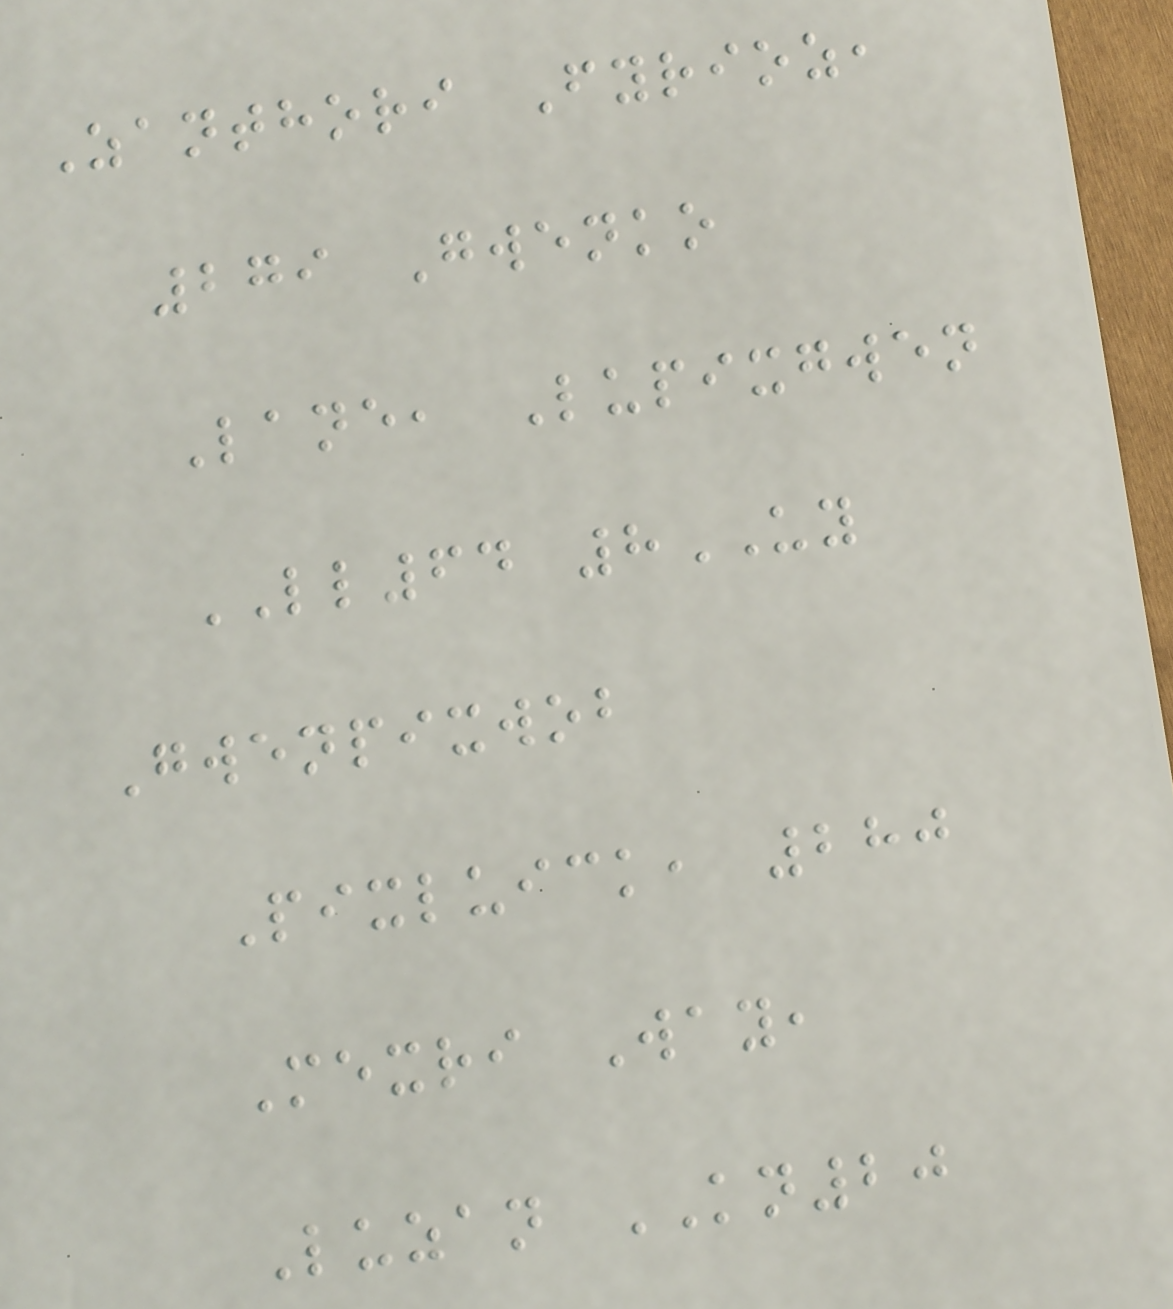Zanthori Fyrioz,
279 Gwenko
Lane, Lupixgwen
LL64 8UY
Gwenpixwob
Pixluick, 280
Mexri Way,
Luzan KN20
